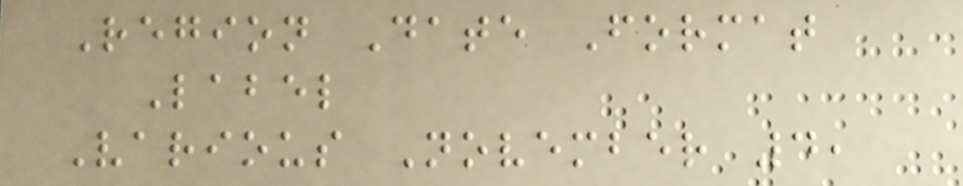Region Date Format
Label
Various November 4,
